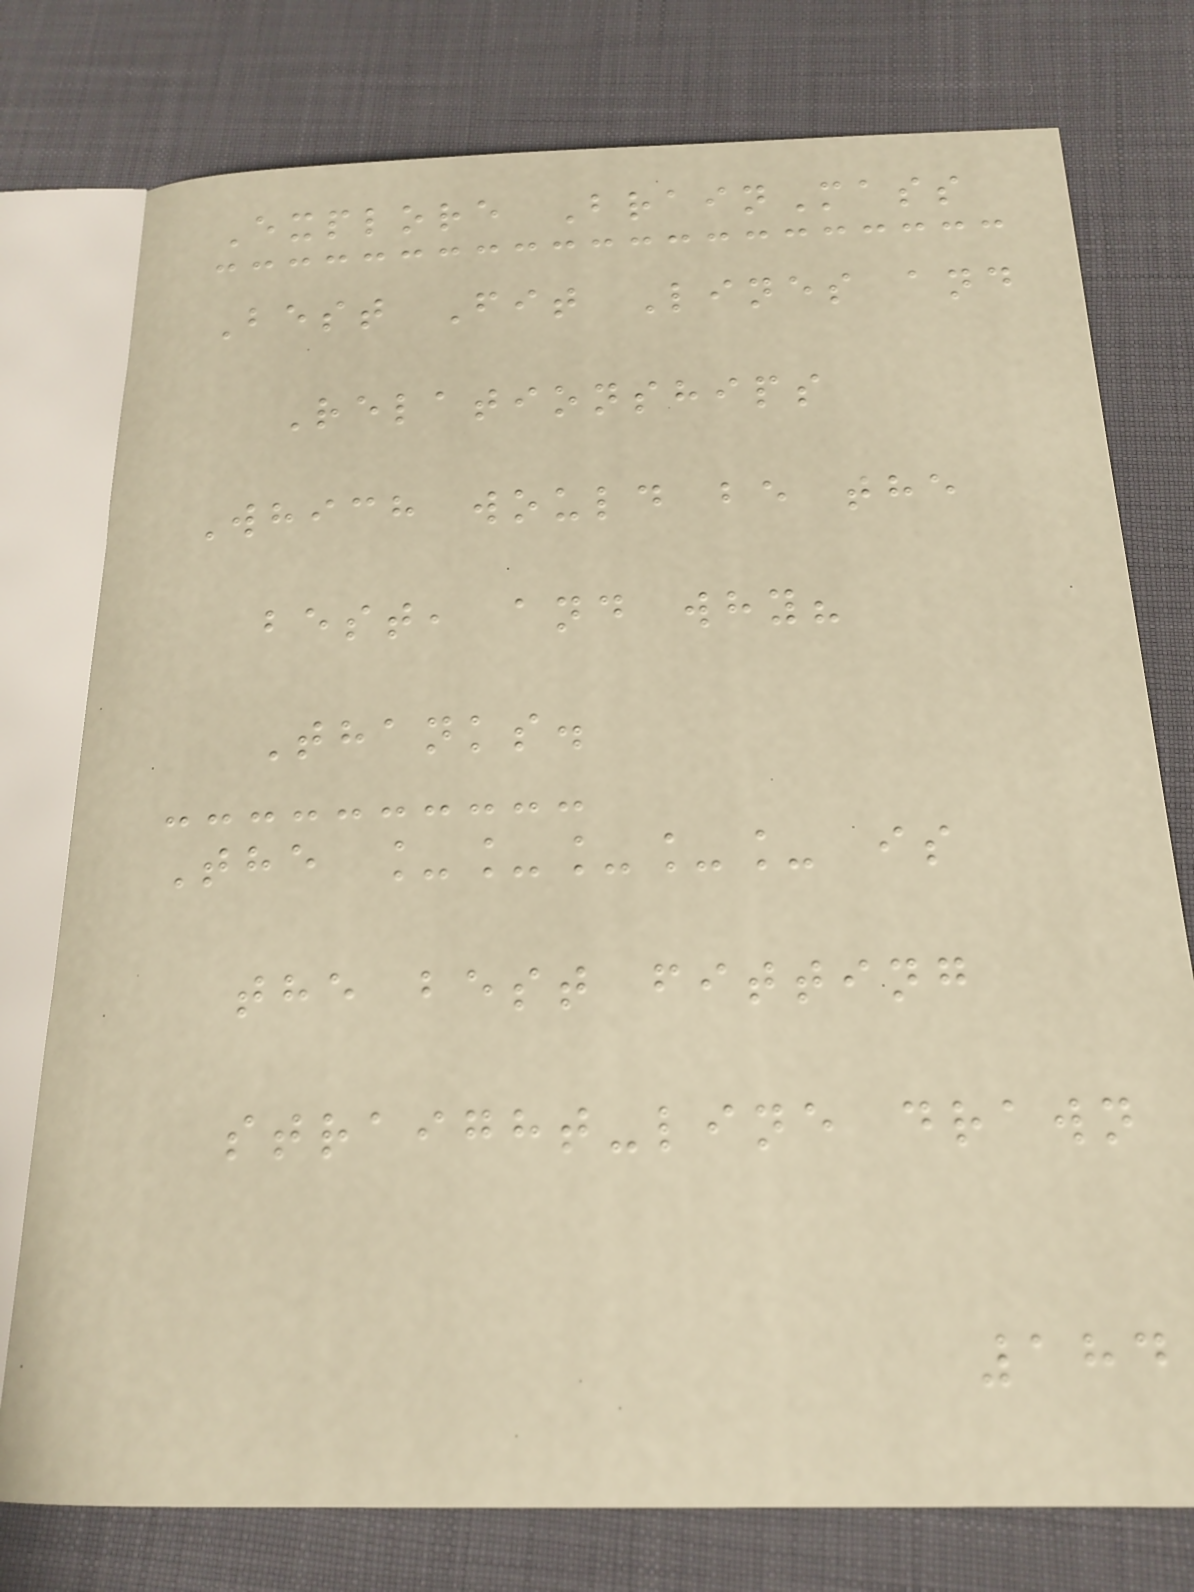Explore BrainMass
Best Fit Lines and
Relationships
Which would be the
best, and why?
Thanks.
The _____ is
the best fitting
straight-line drawn
184
